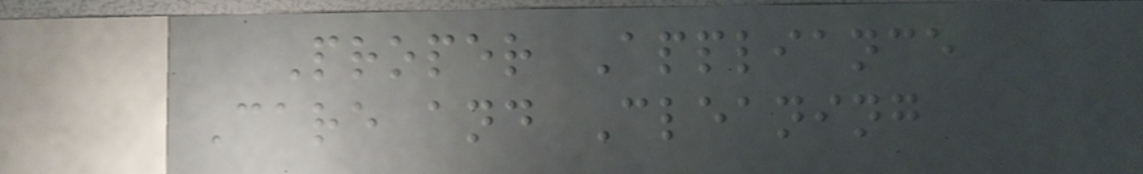Proper Appliance
Care and Cleaning
